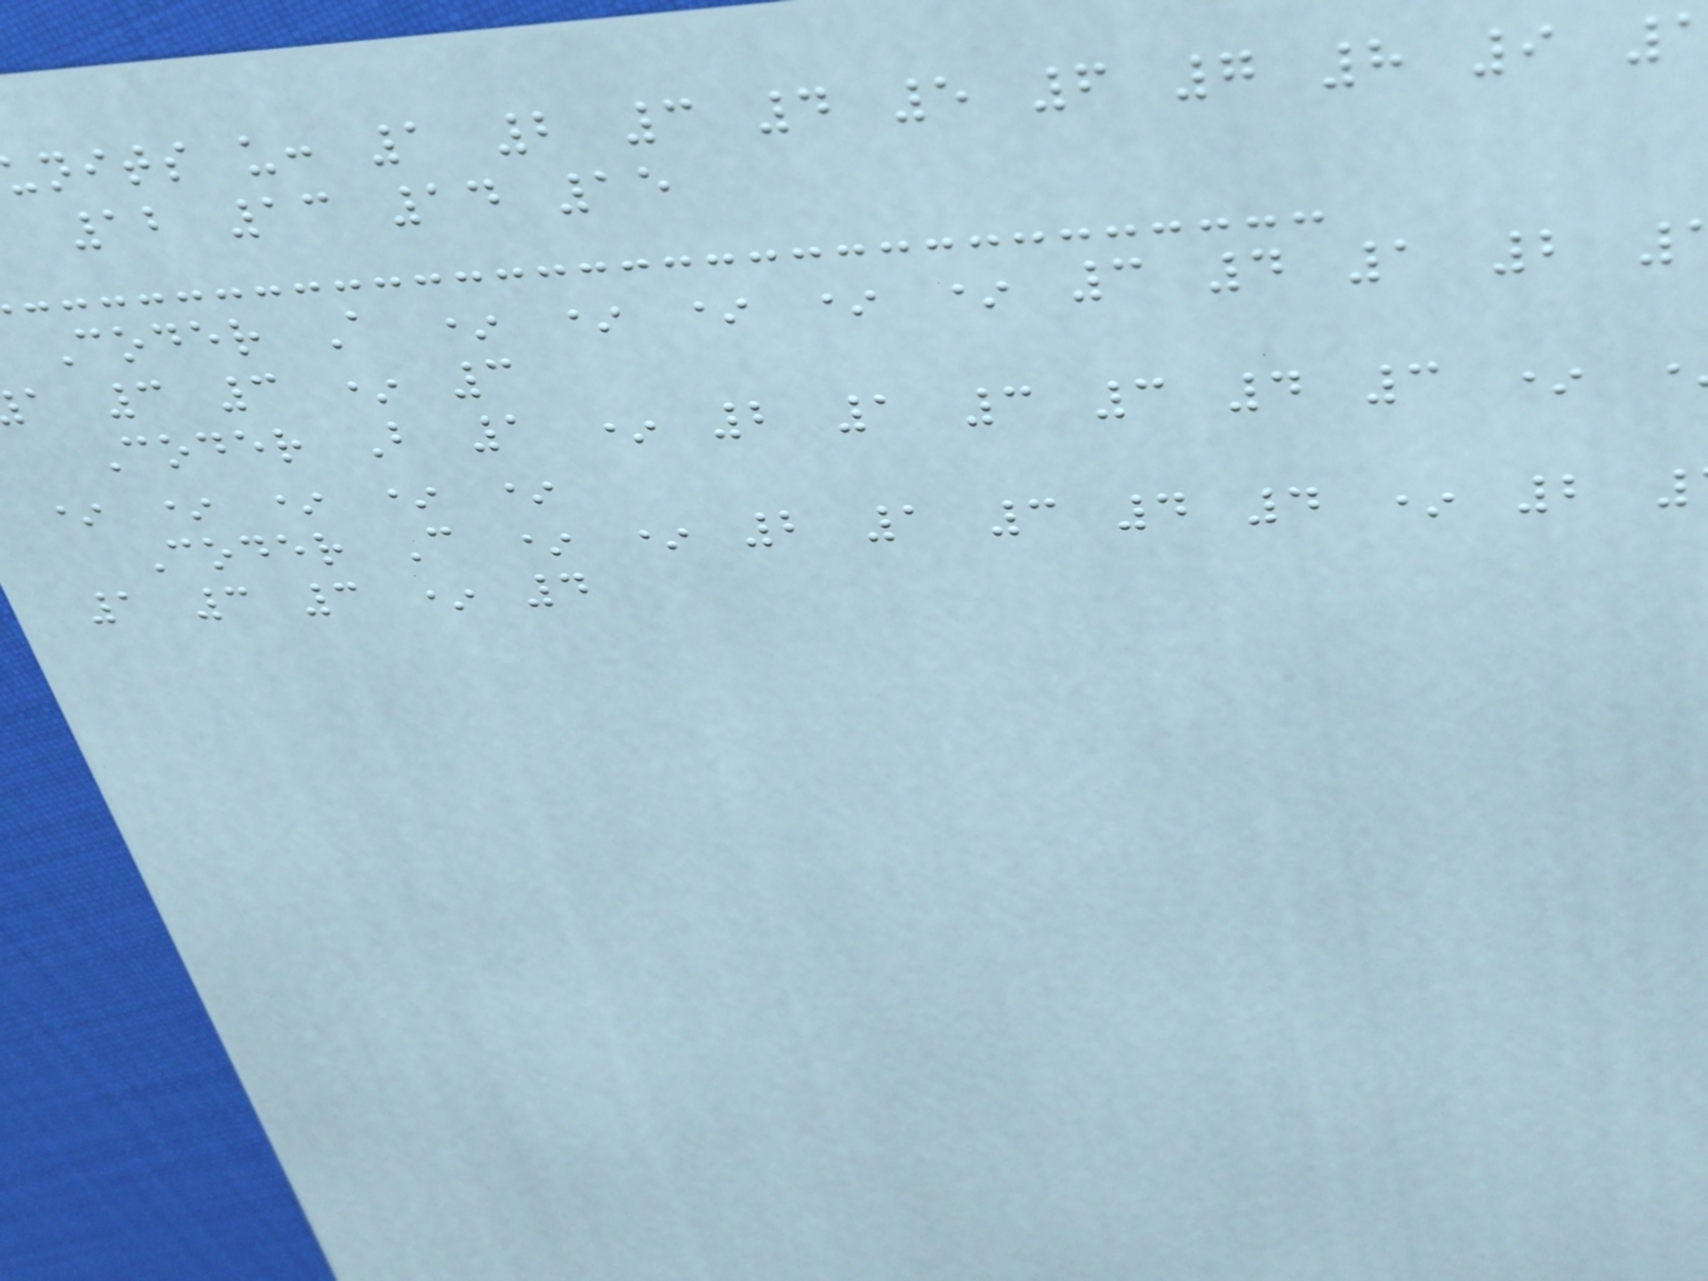nits u: 1 2 3 4 5 6 7 8 9
12 13 14 15
Coder A * * * * * 3 4 1 2
a 3 3 * 3
Coder B 1 * 2 1 3 3 4 3 *
* * * * *
Coder C * * 2 1 3 4 4 * 2
1 3 3 * 4
